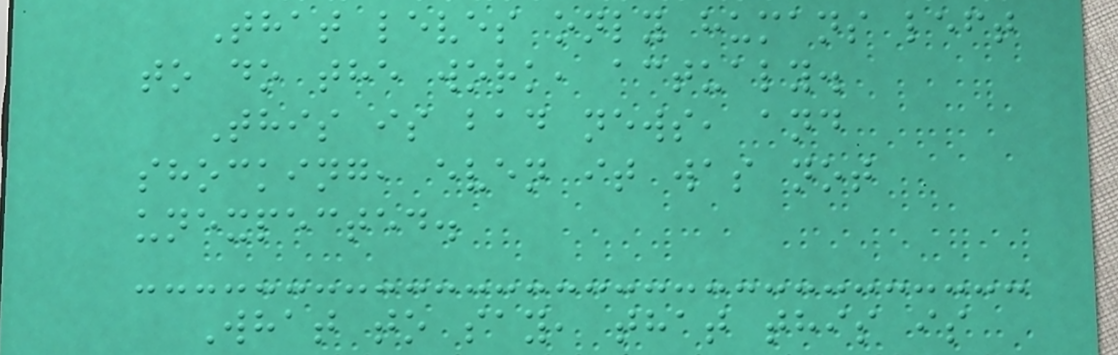That leves only humans left
to do the work, actualy.
This is bad news, and
shocking, even it was not
unexpected.
What to say, that this is
